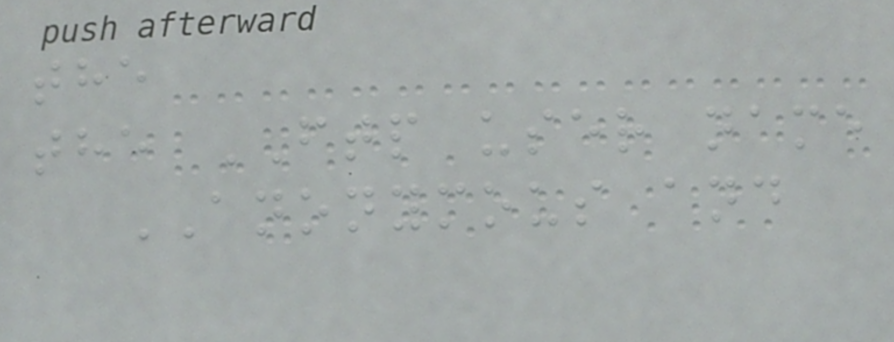the
the FTP user name
ANONYMOUS and
